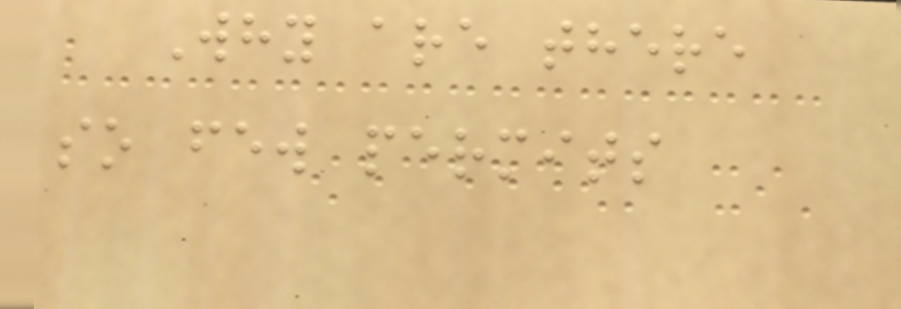Why are there
so few permits
